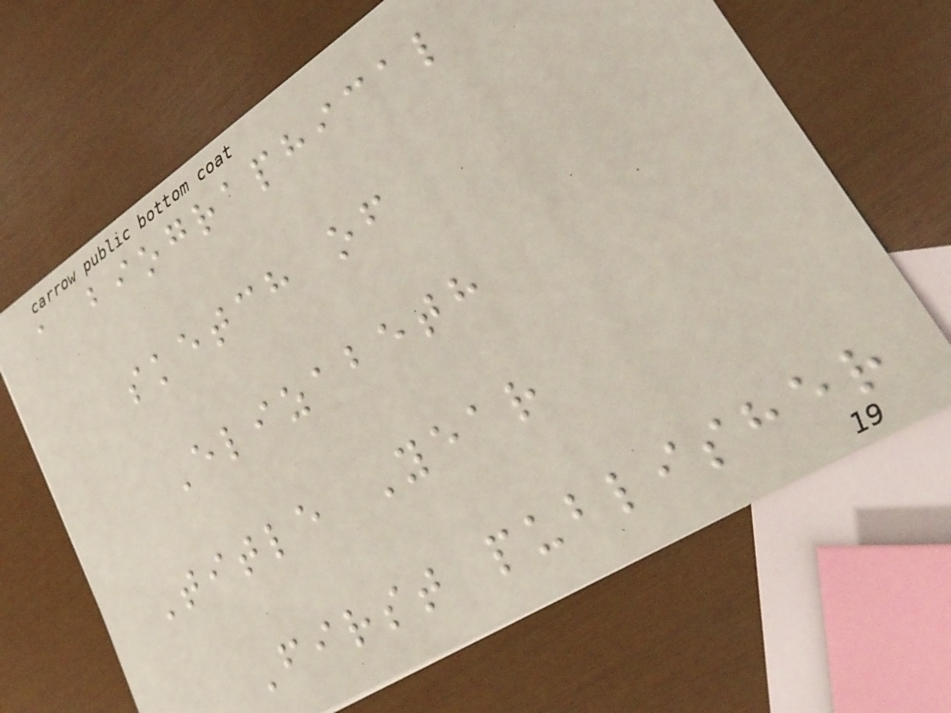a biographical
sketch of
Elizabeth
Title Year
First publisher
